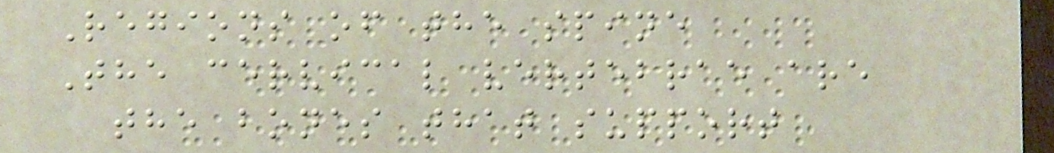Regions of the spine
The cervical vertebrae are
the bones that support
